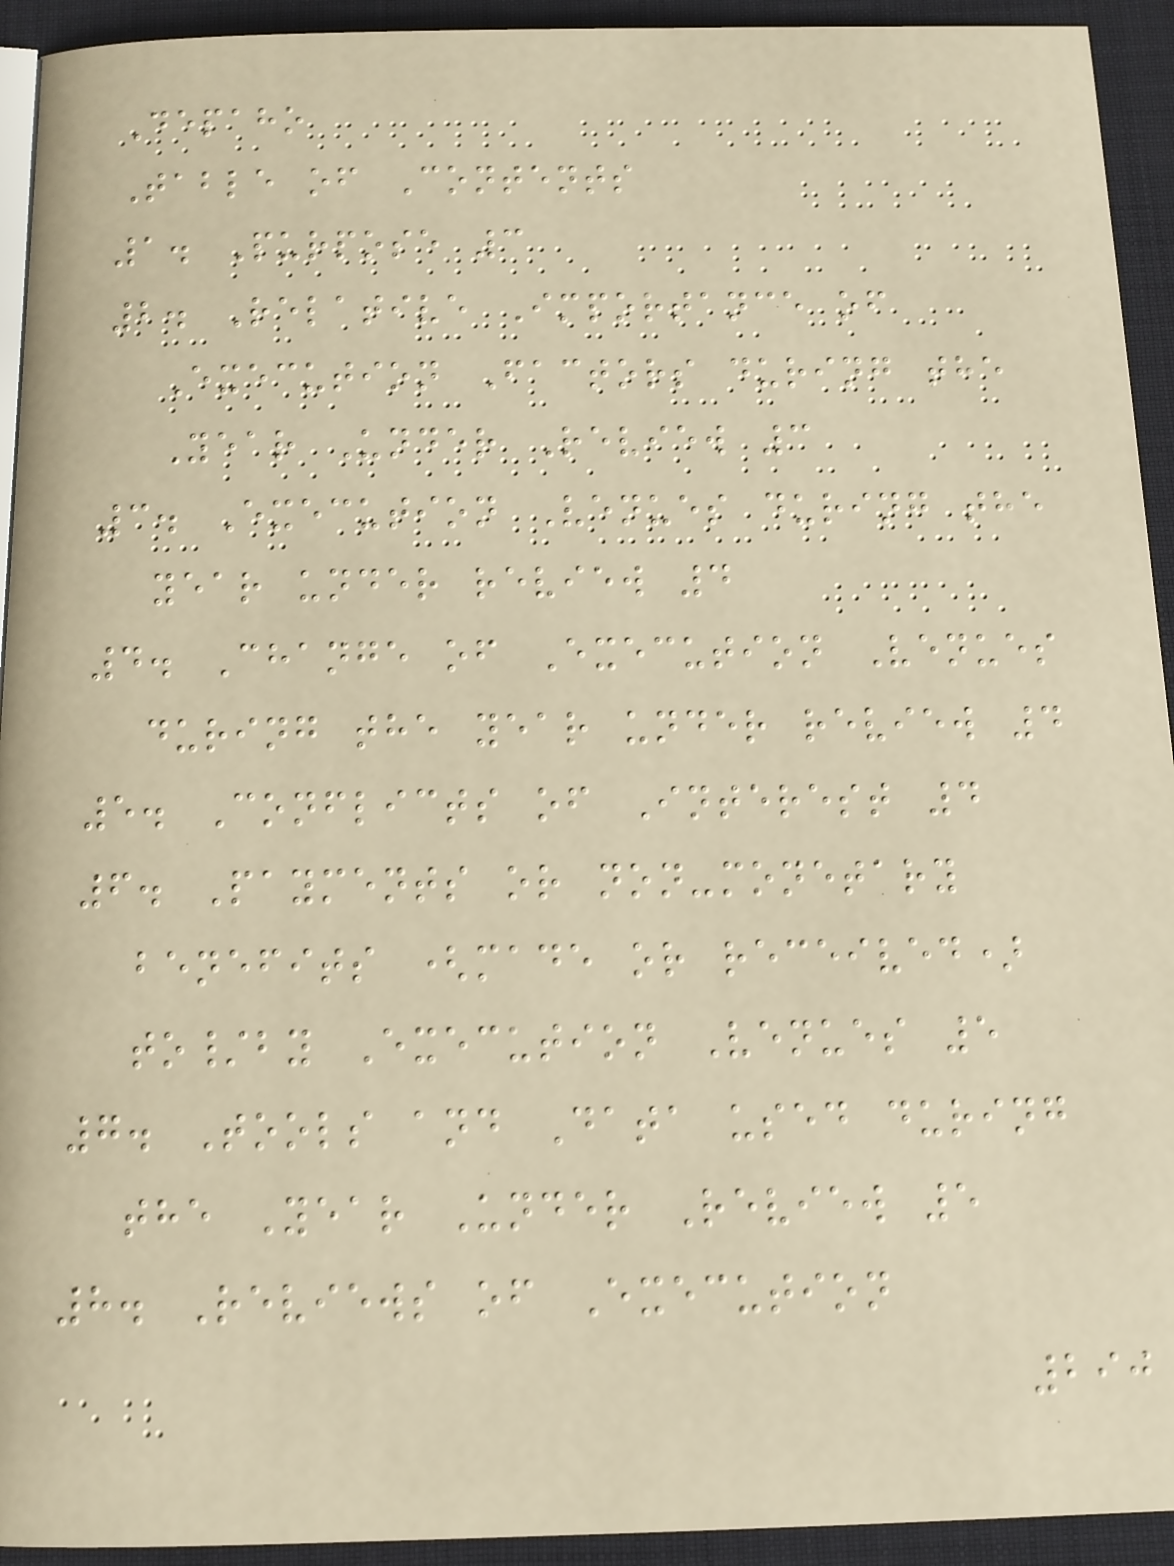Depaho
Table of Contents
1. Purpose 3
2. Relative Importance of
Execution Factors during the
Year Under Review 3
3. Execution Venues during the
year under review 4
4. Change of Execution Venues
during the year under review 4
5. Conflicts of Interest 4
6. Payments or non-monetary
benefits (made or received)
to/by Execution Venues 5
7. Tools and Data used during
the Year Under Review 5
8. Reviews of Execution
290
